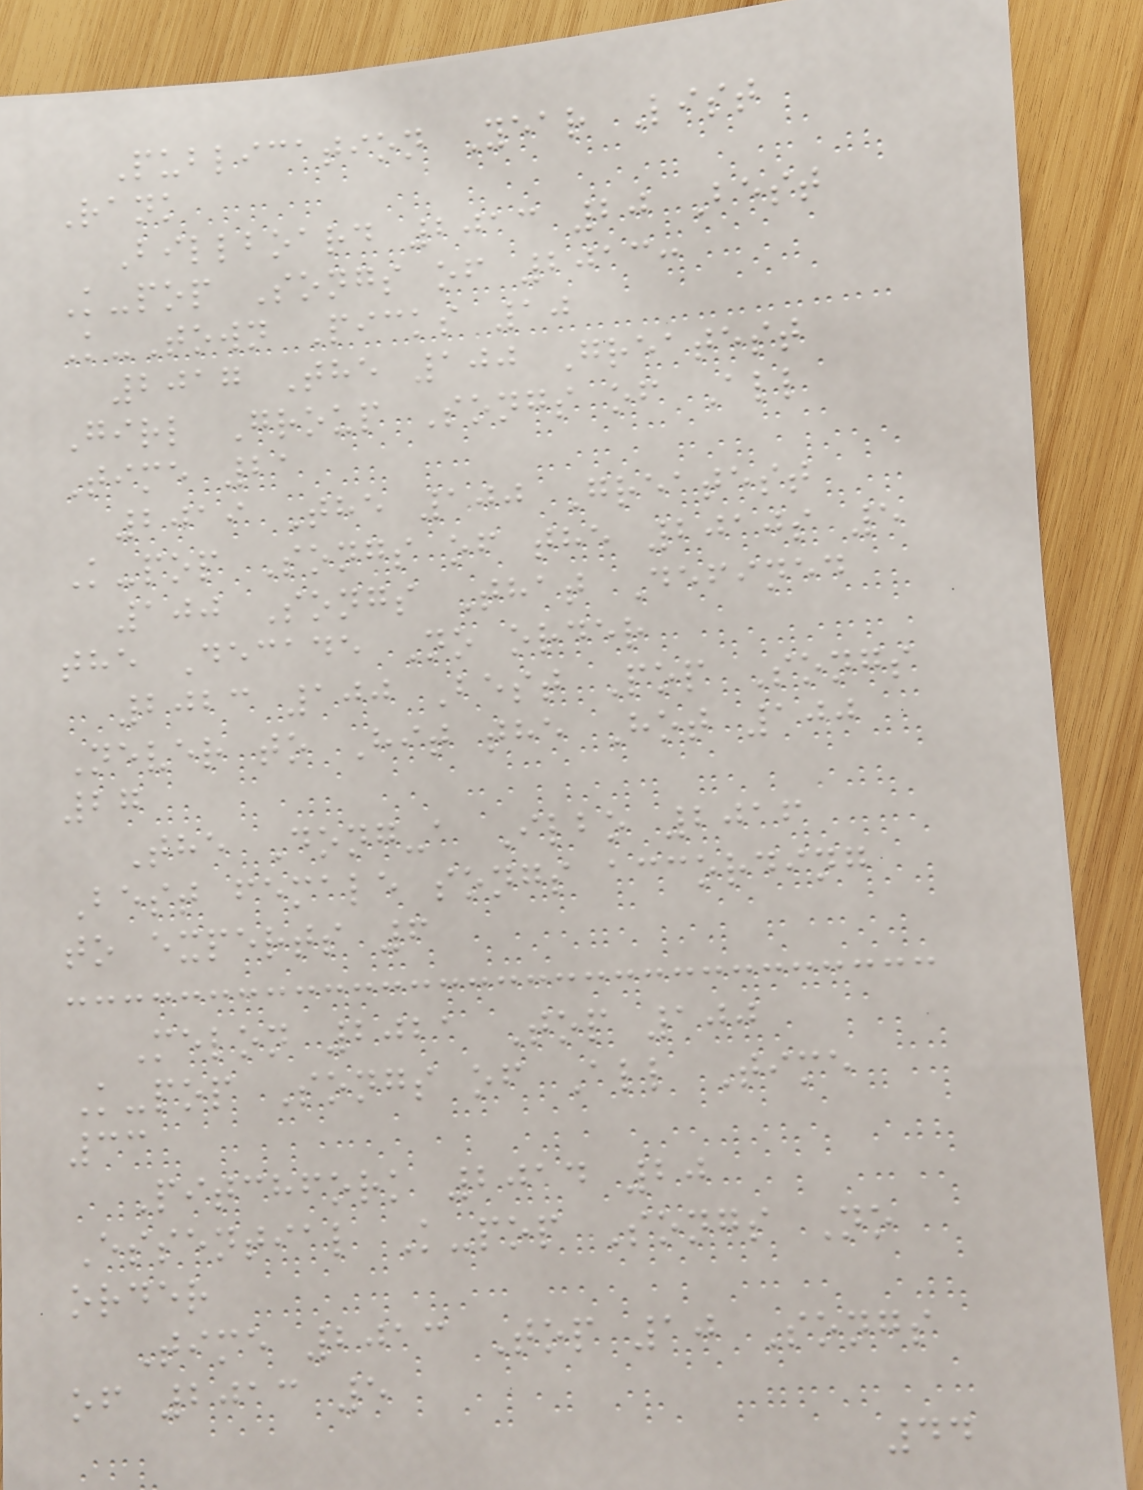Publication Year List
Rank
Billboard 2013 20 Best
K-pop Songs of 2013:
K-Town Picks 10
2017 The 100 Greatest
Girl Group Songs of All
Time 21
2019 The 100 Greatest
K-pop Songs of the 2010s 5
100 Songs That Defined
the Decade No order
2023 100 Best Pop Songs
Never to Hit the Hot 100
27
The Dong-a Ilbo 2016
Best female songs according
to experts 6
Melon 2021 Top 100
K-pop Songs of All Time
33
Pitchfork 2014 20
Essential K-pop Songs No
order
Time 2013 Top 10 Songs
of 2013 5
44
